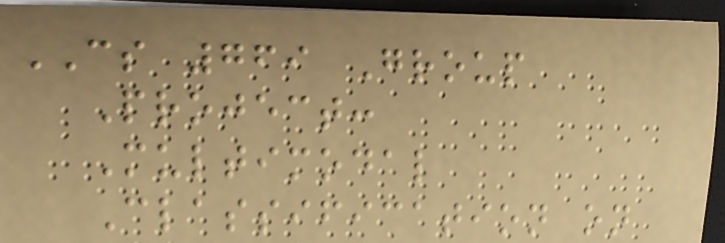CS 769 Group
Project:
Multimodal
Classification on
